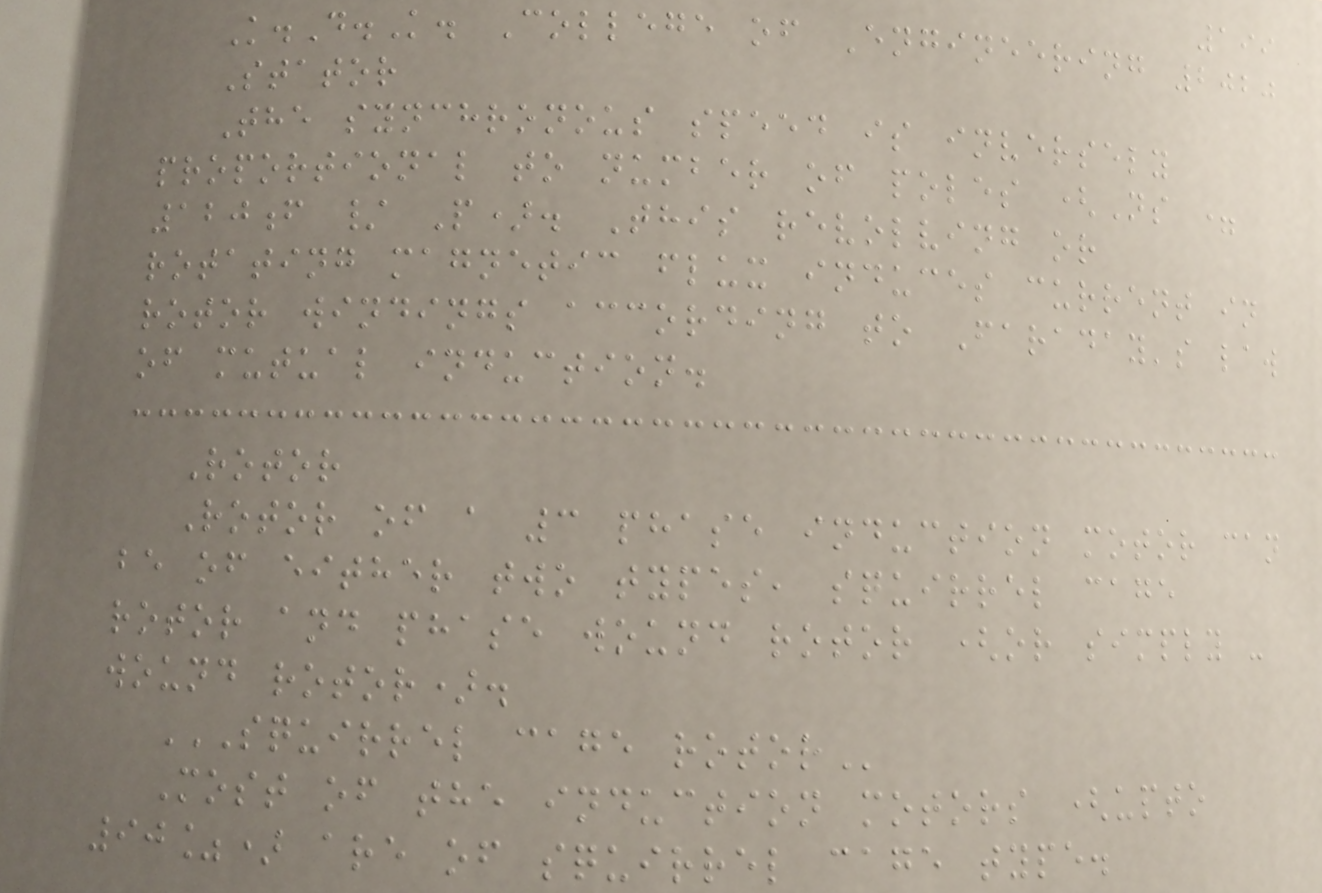199
K.D.K. College of Engineering 2020
Stator
The synchronous speed is inversely
proportional to number of poles (Ns =
120f / P). This revolving or
rotating magnetic flux induces current in
rotor windings according to Faraday's law
of mutual induction.
Rotor
Rotor of a 3 phase induction motor can
be of either two types, squirrel cage
rotor and phase wound rotor (or simply -
wound rotor).
SQUIRREL CAGE ROTOR
Most of the induction motors (upto
90%) are of squirrel cage type.
